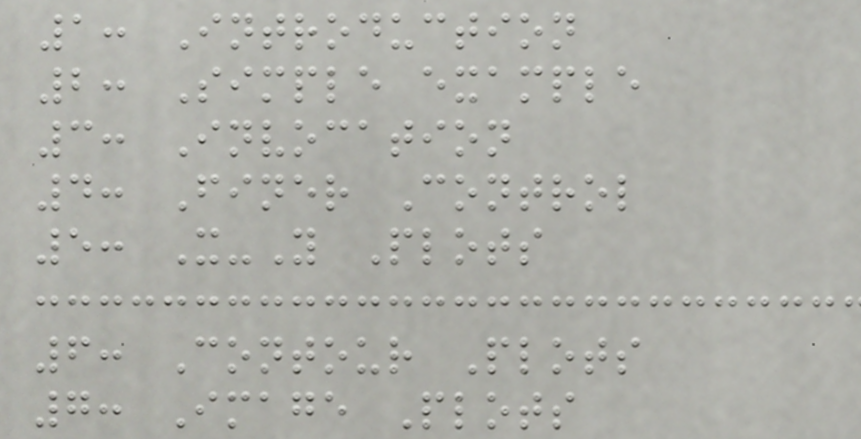1: Introduction
2: Simple example
3: Invocation
4: Finer Control
5: X-Y Plots
6: Contour Plots
7: Image Plots
